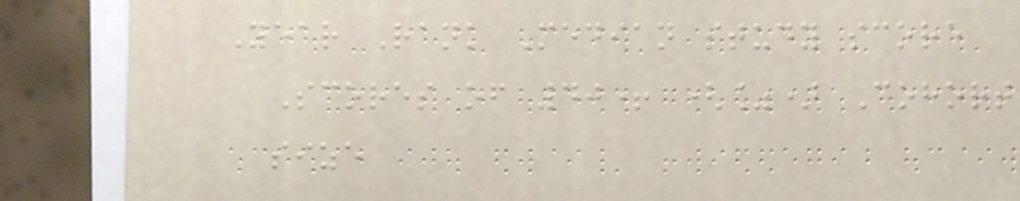Year Rank Median study score
Scores of 40+ (%) Cohort
size
